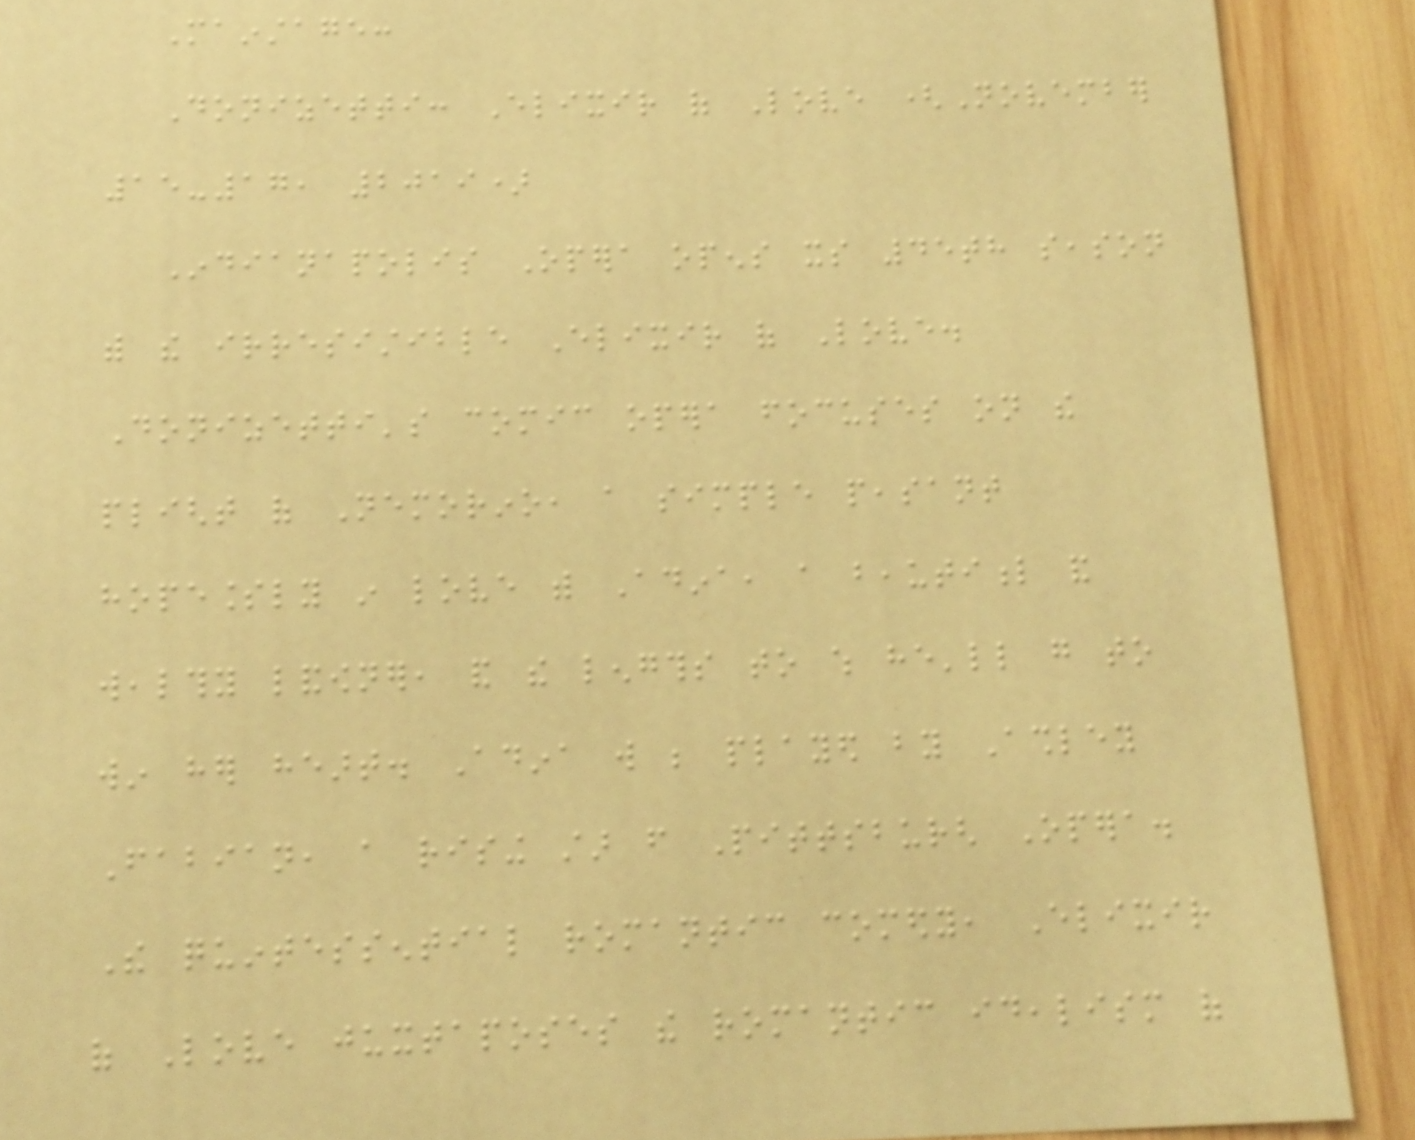Mainstage:
Donizetti: Elixir of Love (November
15-17, 2019)
Indianapolis Opera opens its 45th season
with the irresistible Elixir of Love.
Donizetti's comic opera focuses on the
plight of Nemorino, a simple peasant
hopelessly in love with Adina, a beautiful and
wealthy landowner, and the lengths to which he'll go to
win her heart. Adina will be played by Ashley
Fabian, a rising star from Pittsburgh Opera.
The quintessential romantic comedy, Elixir
of Love juxtaposes the romantic idealism of
